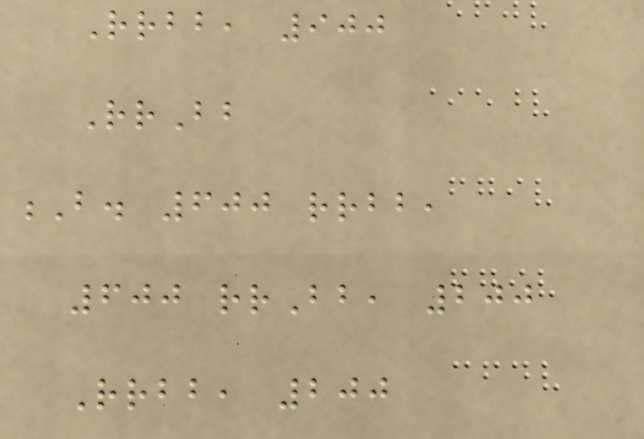Rrbb, 900
RrBb
B. 600 rrbb,
600 rrBb, 200
Rrbb, 200
